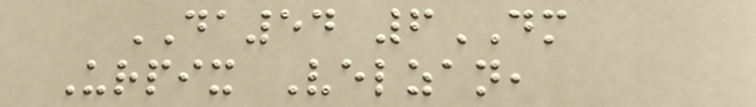DA54 6DM
Urpix Velzan,
